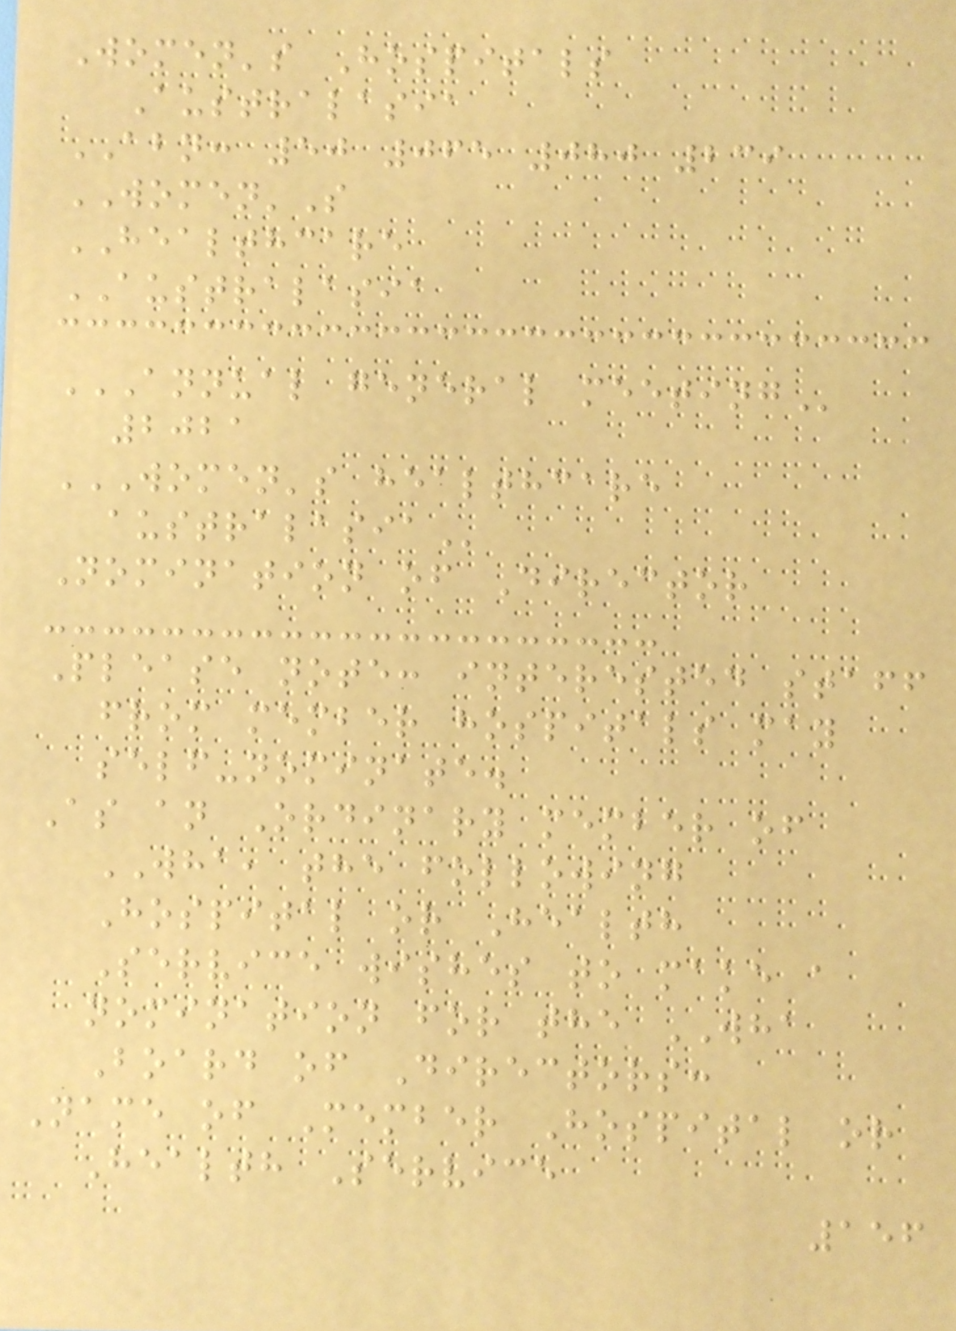Women's Hospitals
Australasia
ABN: 50 065 080 239
WOMEN'S
HEALTHCARE
AUSTRALASIA
ANNUAL GENERAL MEETING
2021
WOMEN'S HEALTHCARE
AUSTRALASIA
Nomination of Director
Please note: interested staff
from member hospitals may
self-nominate.
As an Ordinary member of
WHA, the following
Hospital or Health
Service wishes to make a
nomination for the WHA
Board of Directors:
Name of Member Hospital or
Health Service
156
